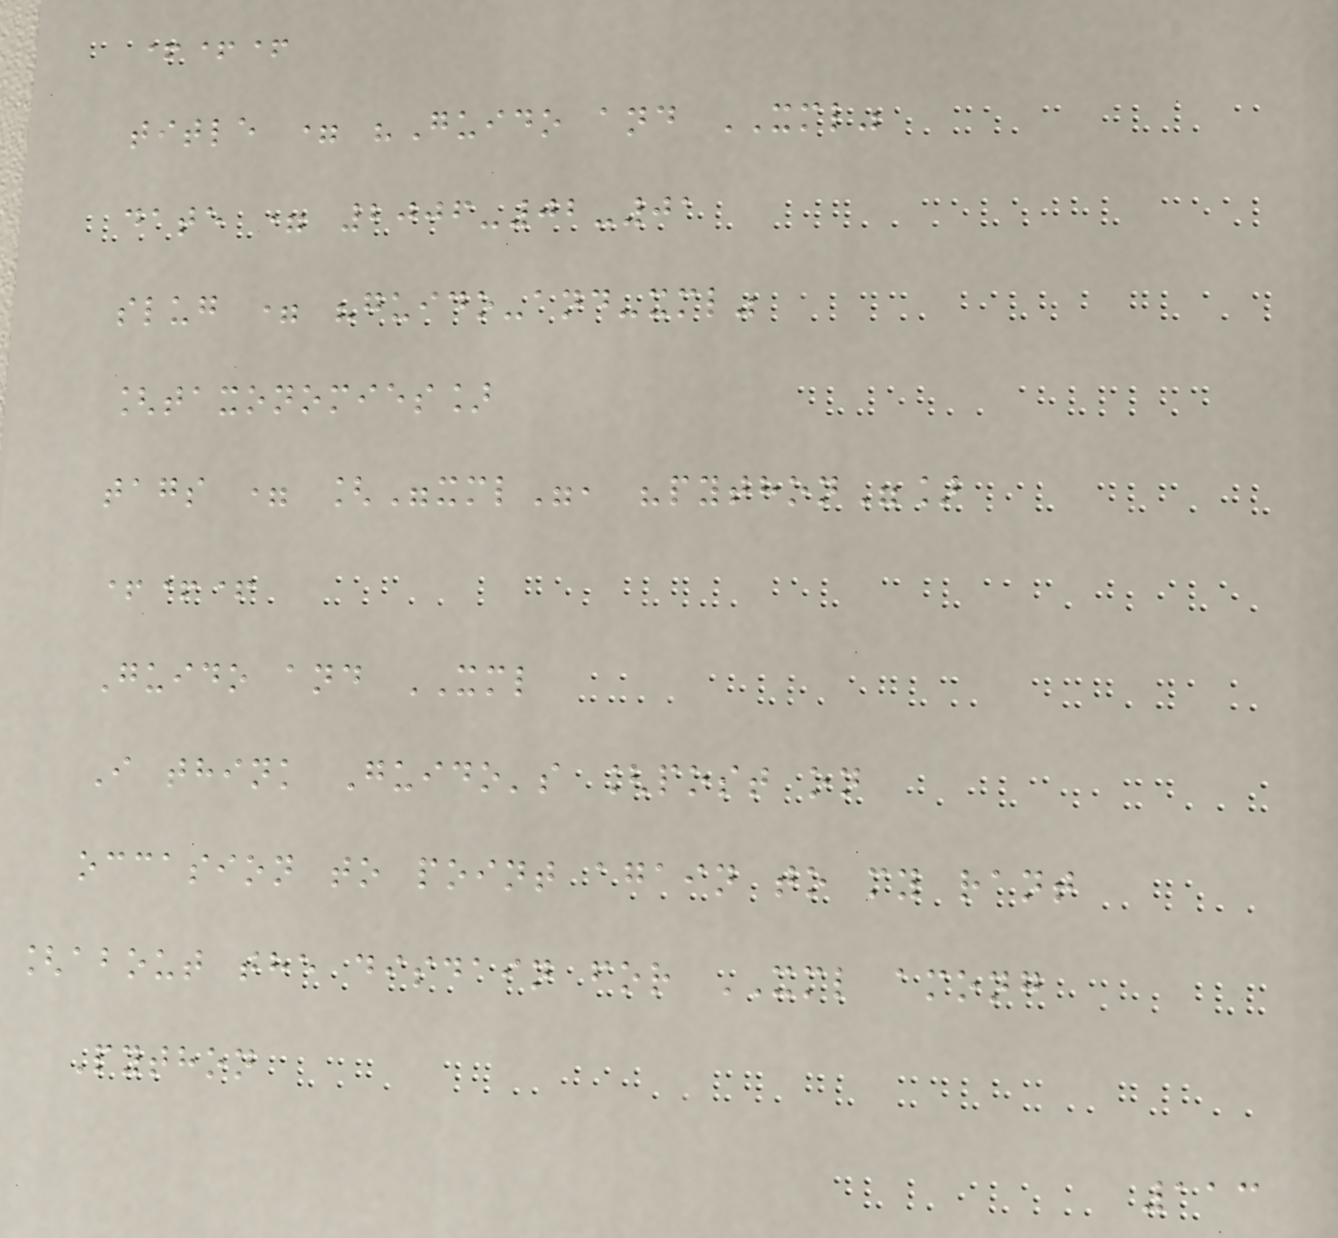+++
title = "Guido and XML"
date = 2006-02-01
slug = "guido-and-xml"
[taxonomies]
tags = ["xml", "python"]
+++
Guido and XML
I think Guido's [post on
occasion to point again to my rant
[about the disdain for XML among
Python
113
